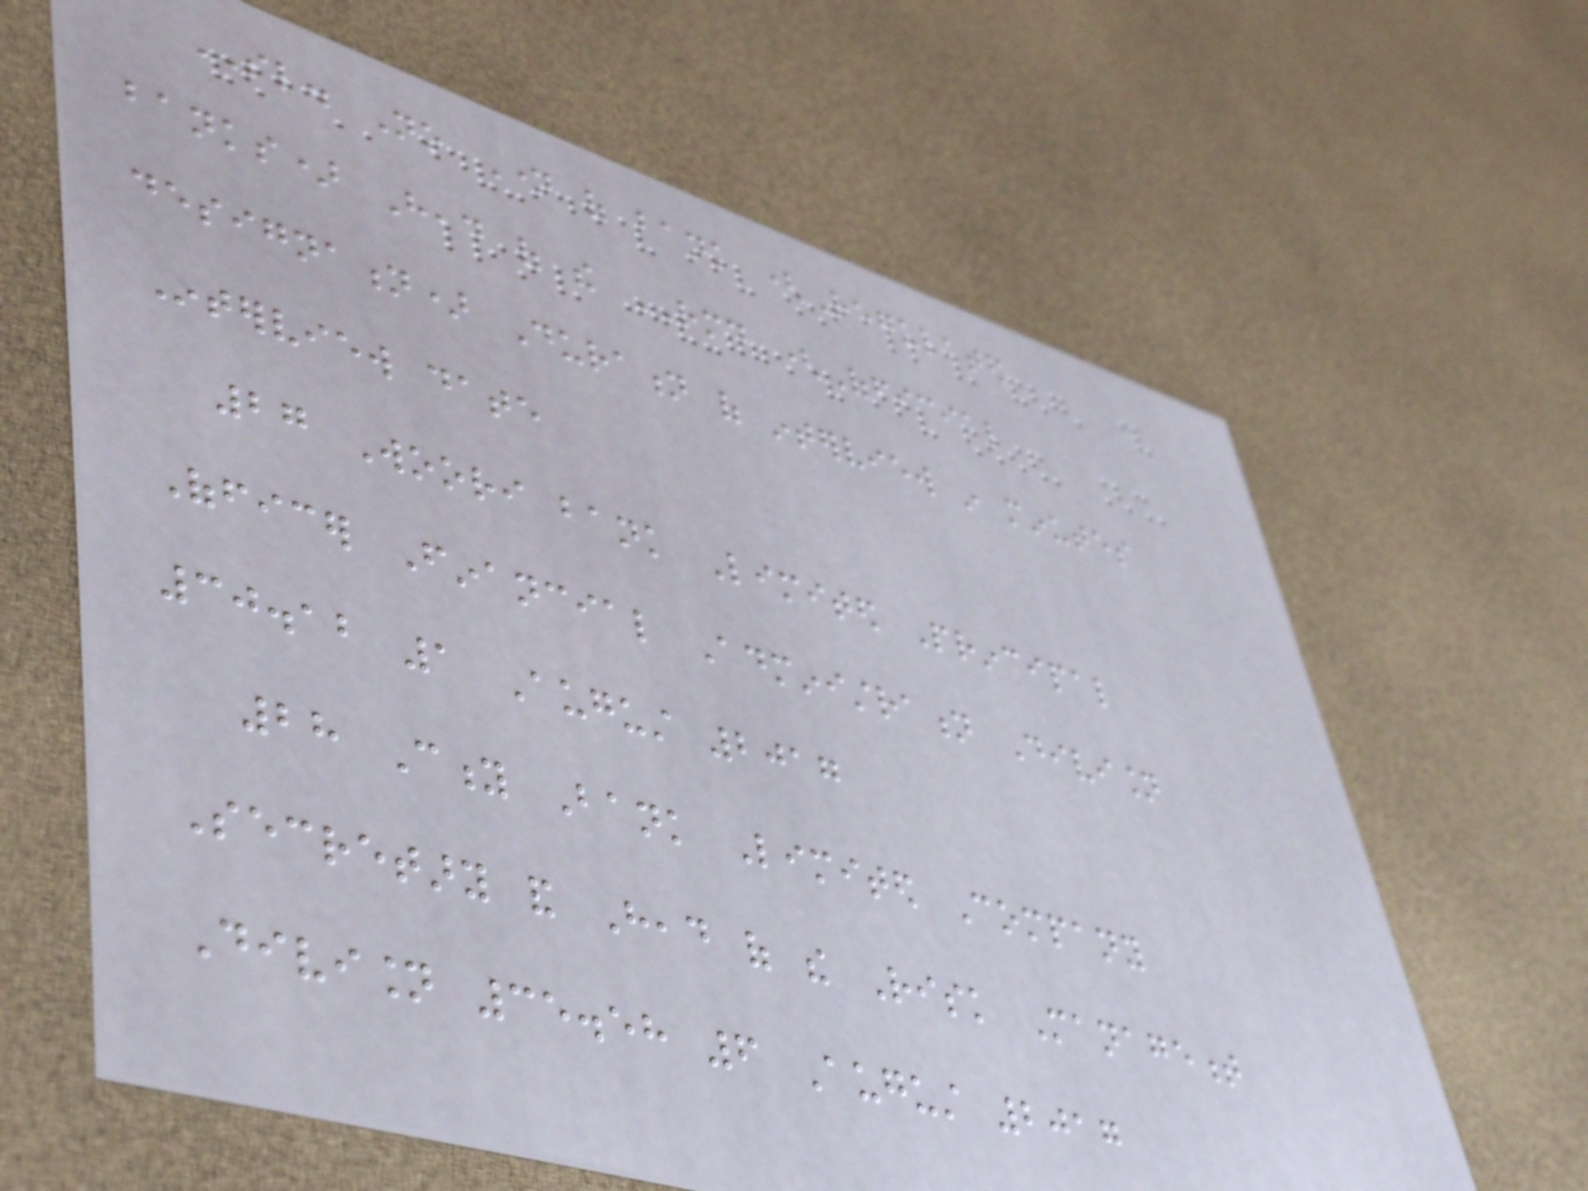SL. No Name of bank (Regulated
banks) Head of the RMD (Official
designation) Duration of interview in minutes
Interview date
27 Woori bank Limited Principal
Officer Financial Administration Division
30.12 1 August 2017
28 City Bank Limited Company
Secretary and Head of the Risk Management
Division 35.58 6 August 2017
